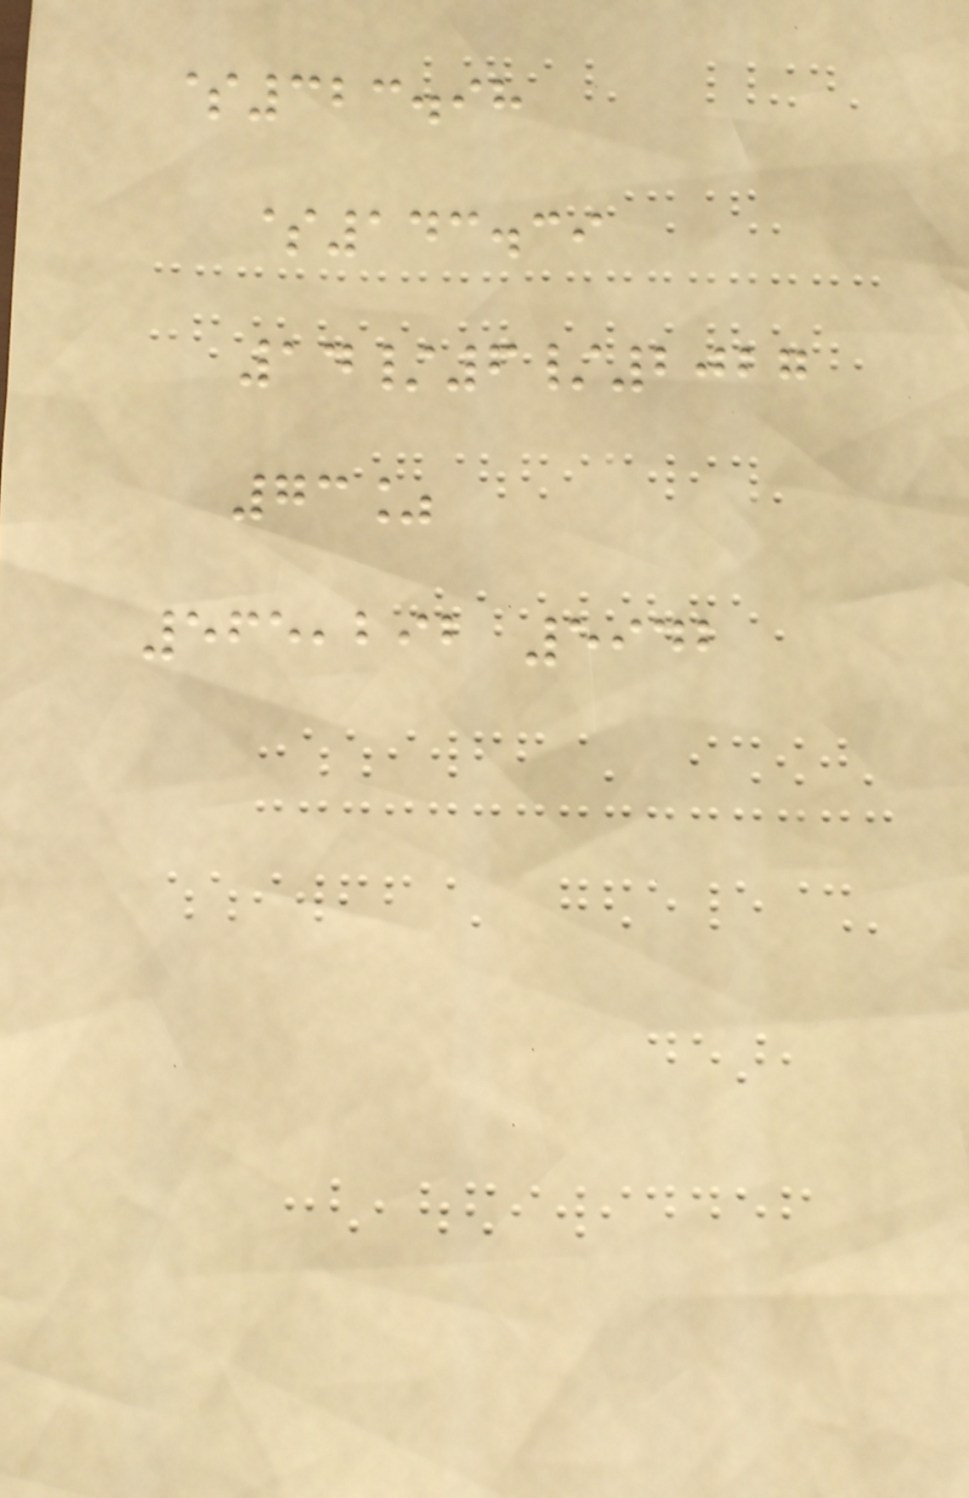$323.98
$143.39
14/6/2027
73%
565,292 5942
